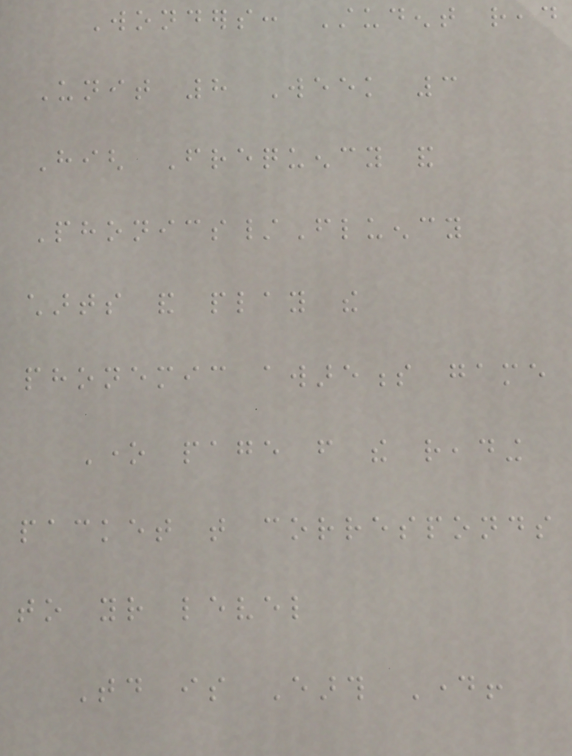Wonders: Student read
Unit 8 Week 3
High Frequency and
Phonics/Fluency
charts and play the
phonemic awareness game
One page from the reading
packet that corresponds
to your level
Today is Earth Day!
